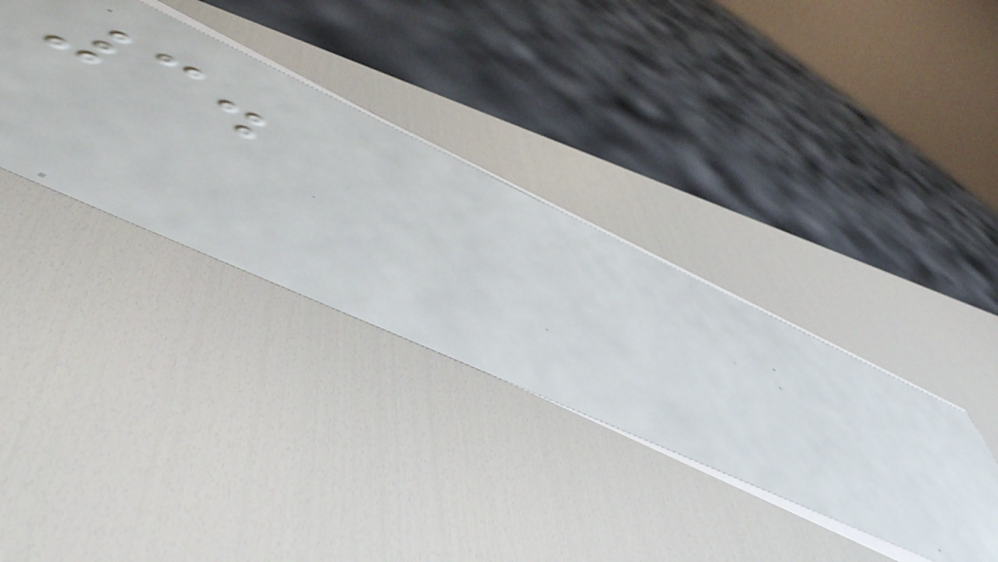3.
